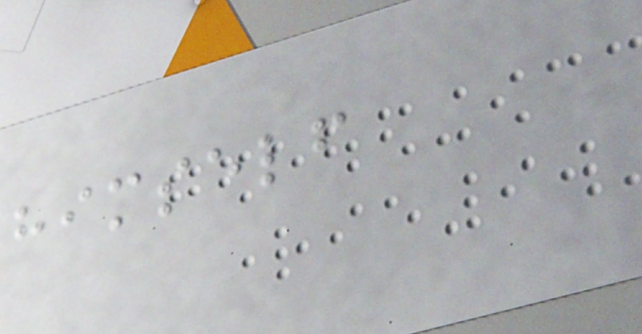himself
